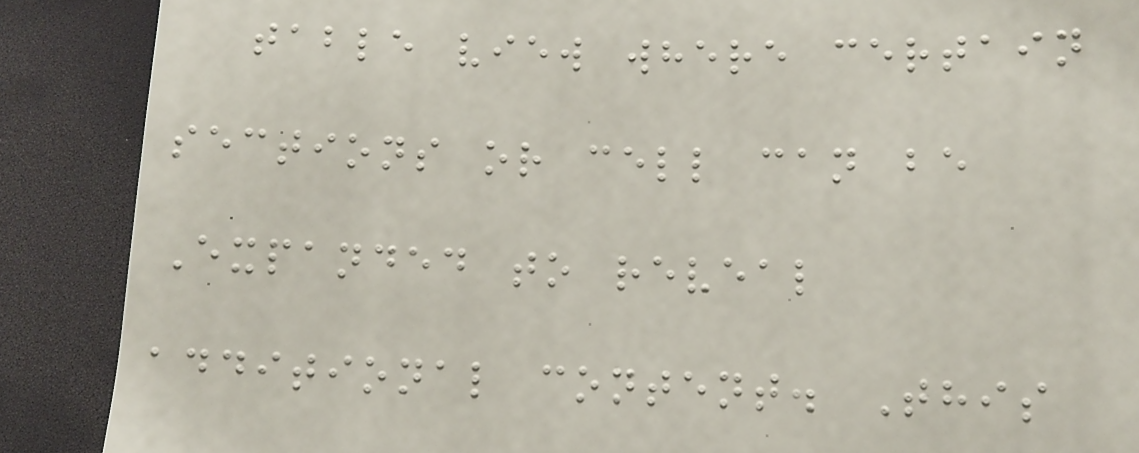table view where certain
sections or cell can be
Expanded to reveal
additional content. This
